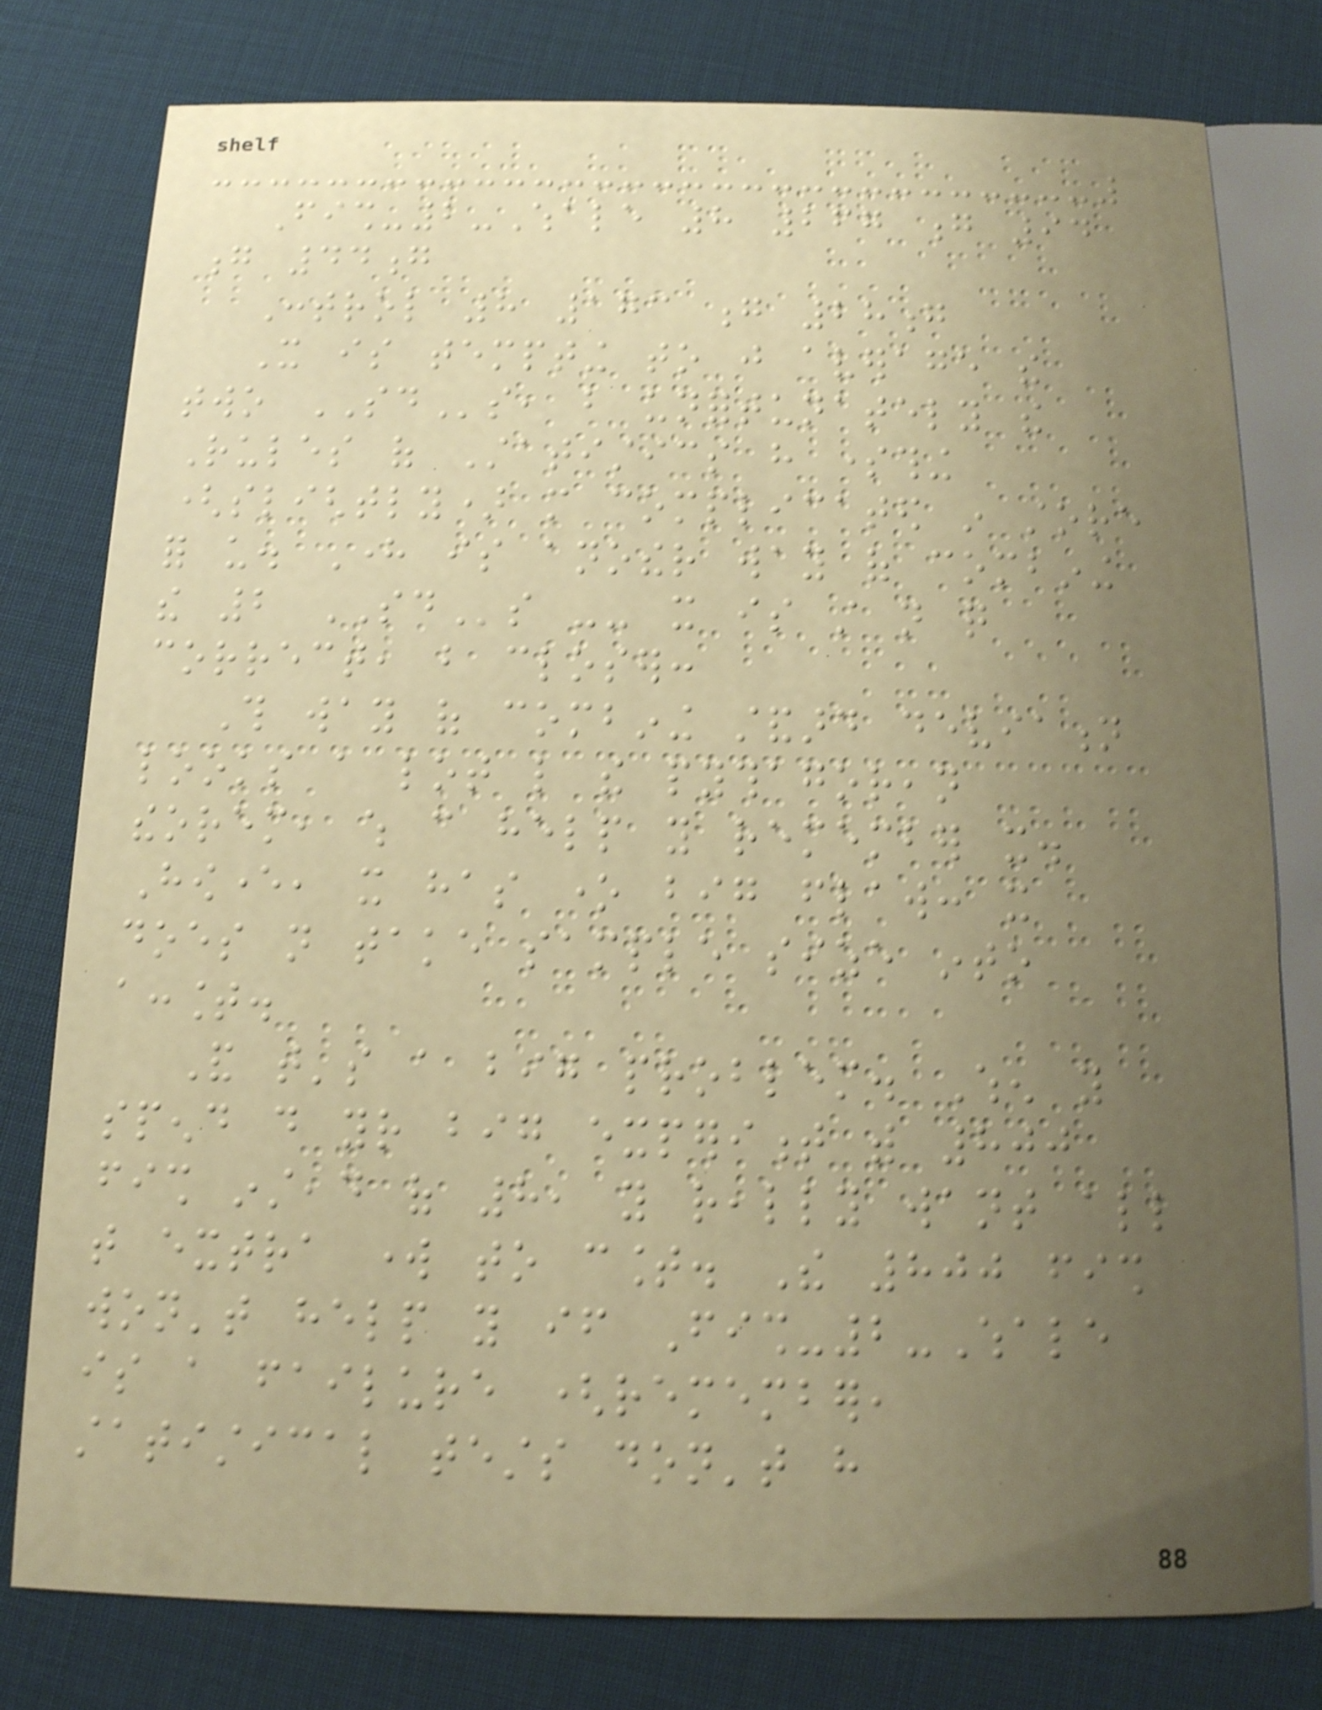Fish-2-Whale 8 267 g 94
g 44g
Control 8 173 g 28g
It is tempting to just average the
two SDs, but unfortunately the
Rules of Statistics have something
(slightly) more complicated in store
for us. Here is another way of combining
the 2 SDs -- it is still not quite
correct, but closer:
This way of combining standard deviation
looks a lot like the pythagorean
theorem, which can help you remember it.
However, it has one big flaw: it
does not take sample size into
account.
And that's a big problem. When you
spend do your big experiment with 800
fish instead of 8, you really want all
that extra work to count. The 800 fish
won't help you if Fish-2-Whale
is a failure (remember,
statistical tests don't have
